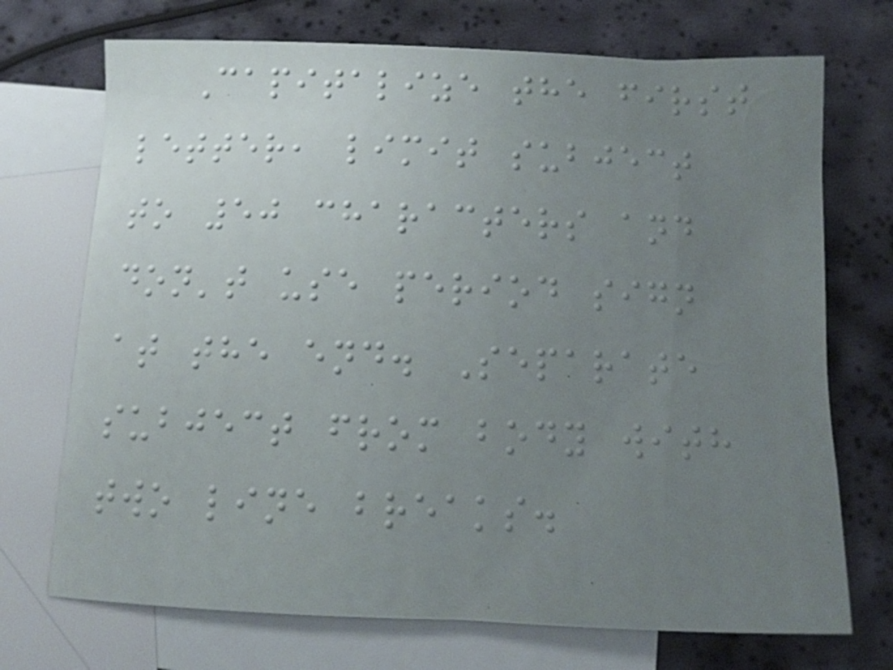Capitalize the first
letter, limit subject
to 50 characters and
don't use period sign
at the end. Separate
subject from body with
two line breaks.
